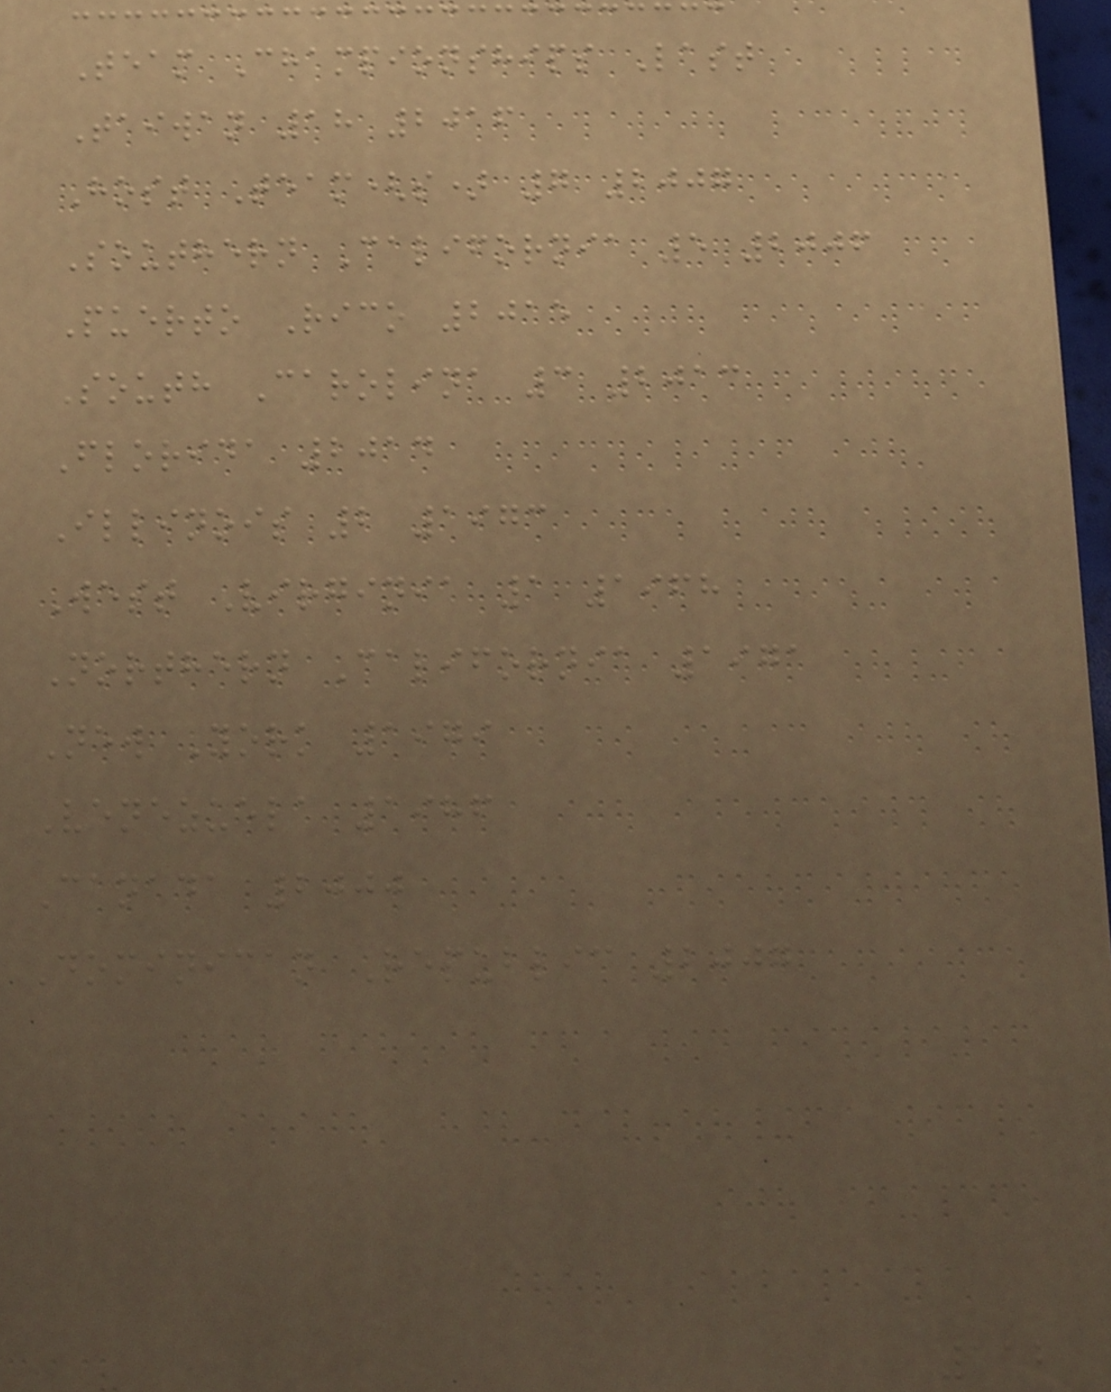Team Championships Last
Taiwan 18 2016
Host Team(s) 7 2007
Southern California 5 2006
Puerto Rico 2015
South Carolina 3 2013
Florida 2014
Illinois 2 1973
West Virginia 1 1968
Northern California 1971
New York 1979
Venezuela 1986
Canada 2000
Dominican Republic 2007
112
